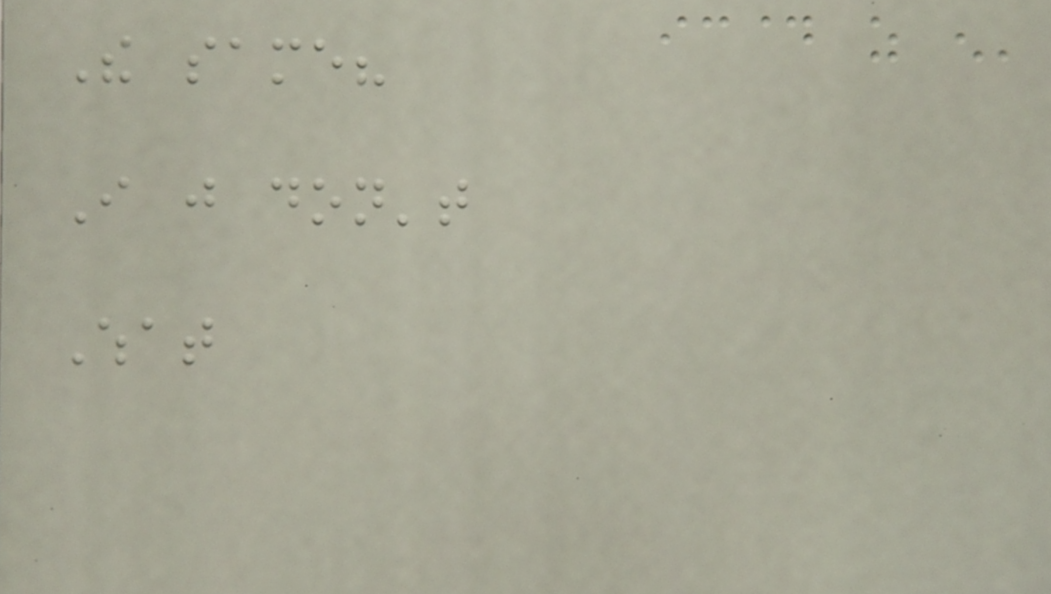The same?
I just don't
What
